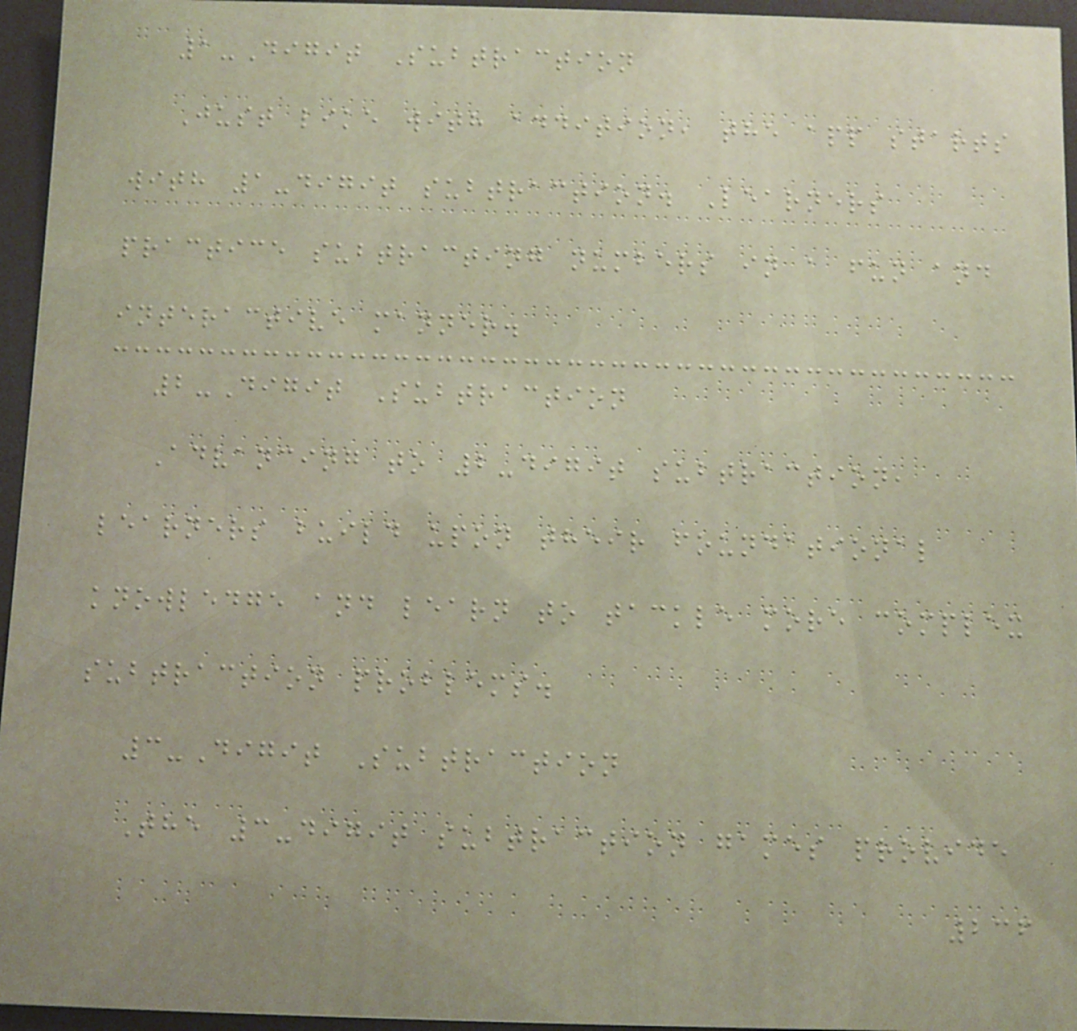1-Digit Subtraction
Just like with addition, the app starts
with 1-digit subtraction. Learners
practice subtracting numbers in a fun and
interactive manner.
2-Digit Subtraction
Advancing to 2-digit subtraction,
learners build upon their foundational
knowledge and learn to tackle more complex
subtraction problems.
3-Digit Subtraction
The 3-digit subtraction games provide
236
